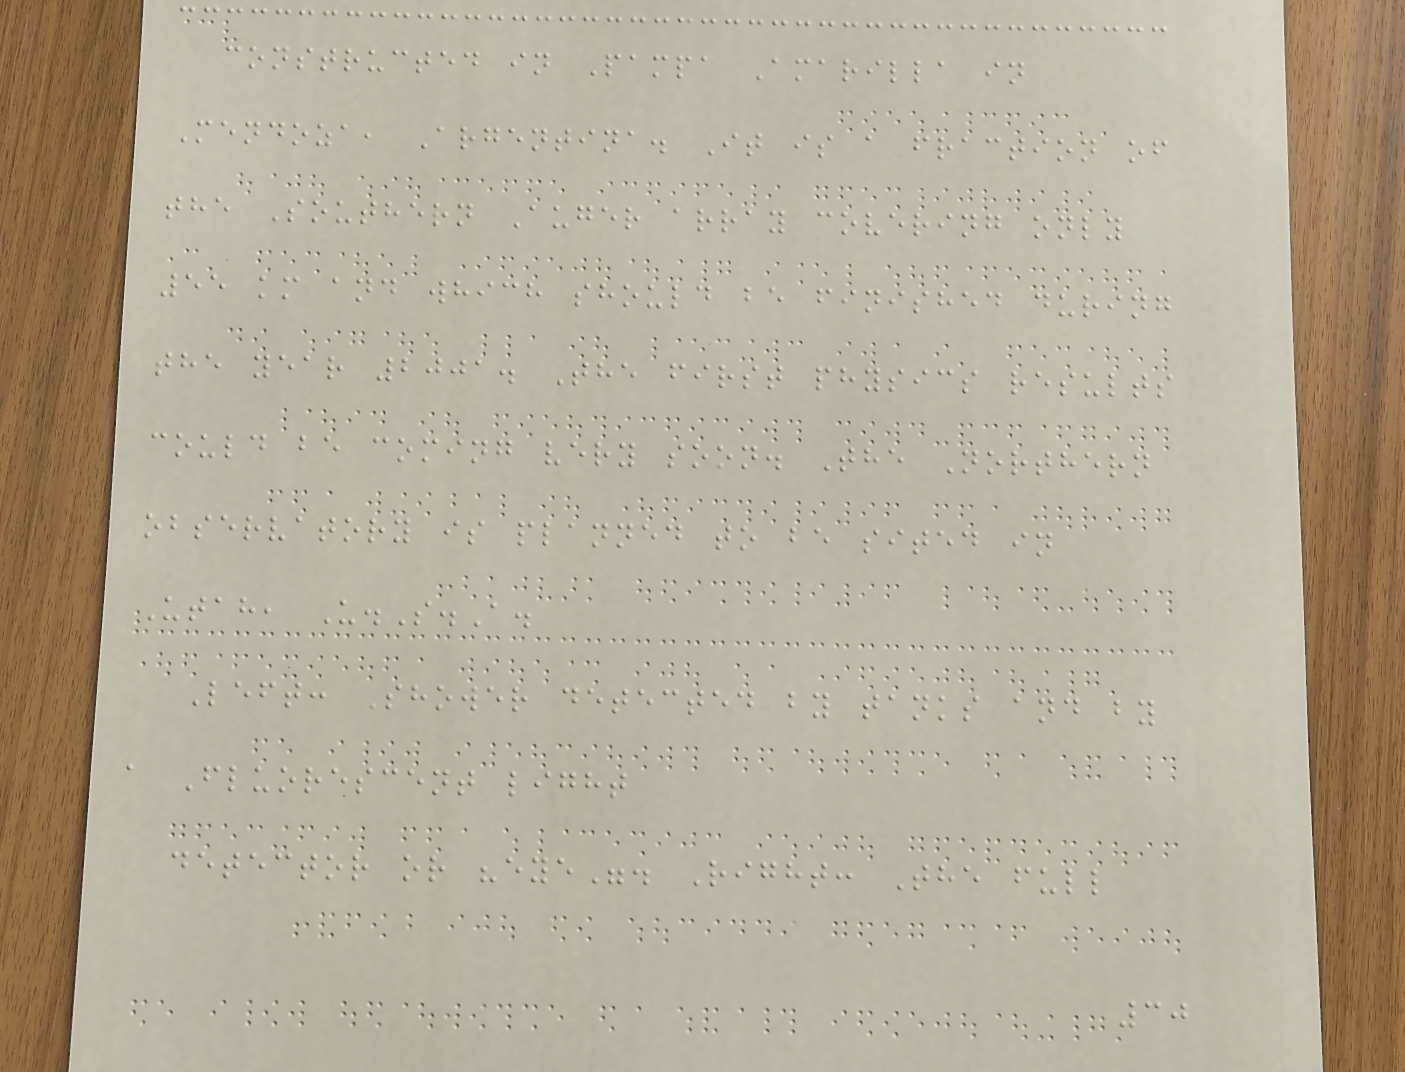constructed in Pampa Amarilla in
Mendoza, Argentina. It is a fraction of
the Southern Auger array covering only
55 km and which should be finished during
the year 2001. The first physics results
could be coming very soon. The Northern
observatory is planned to be sited in
Utah, U.S.A.
Left: Shower detected by tanks and by
a Fluorescent light
detector or "eye". Right: The full
30
